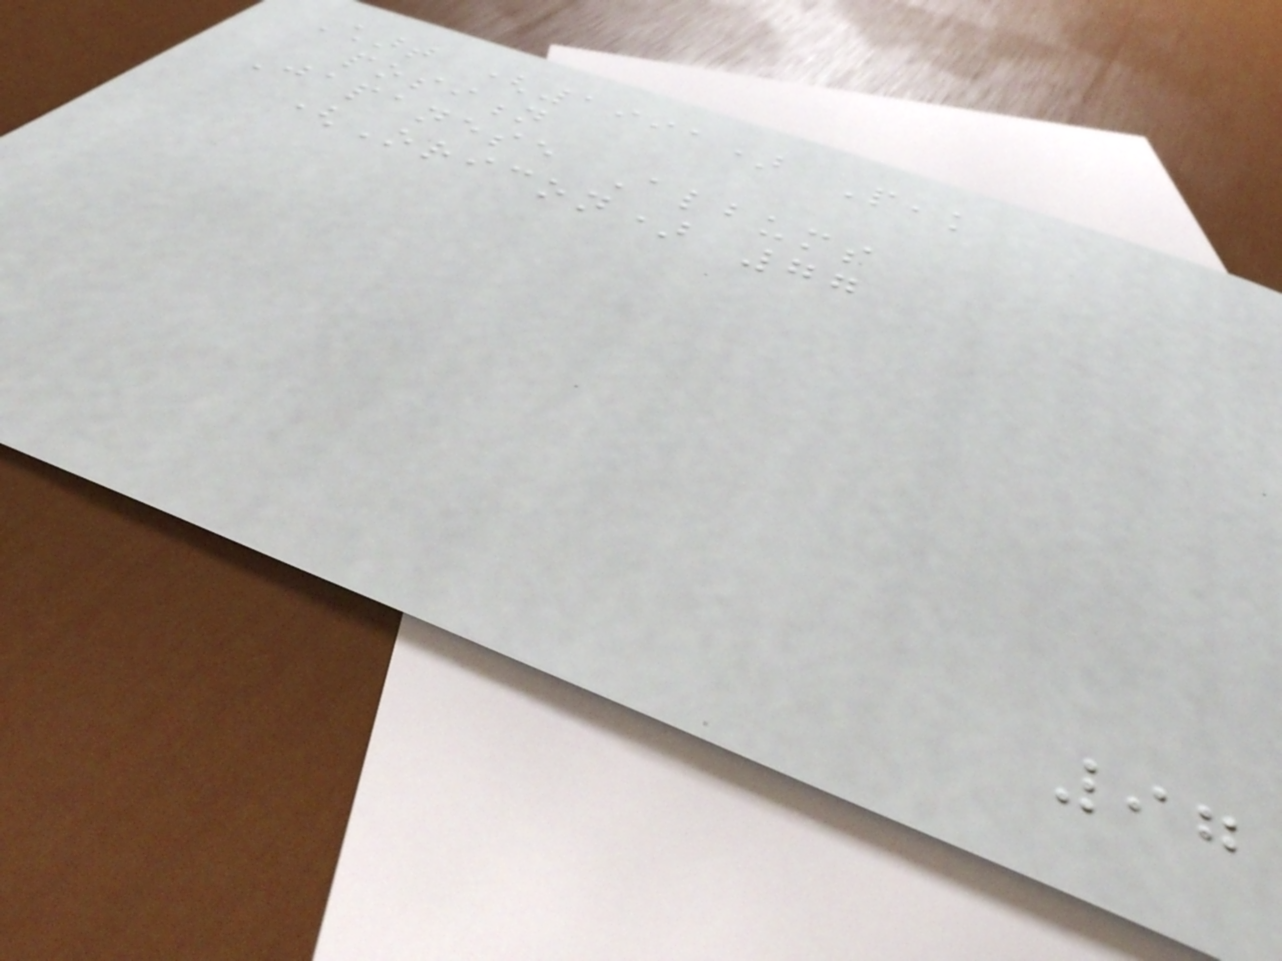Chart (1991) Peak
position
Japanese Albums
(Oricon) 77
97
